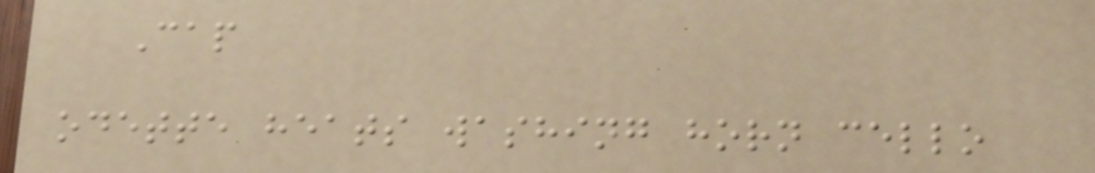Cap
odette heats washing horn cello
